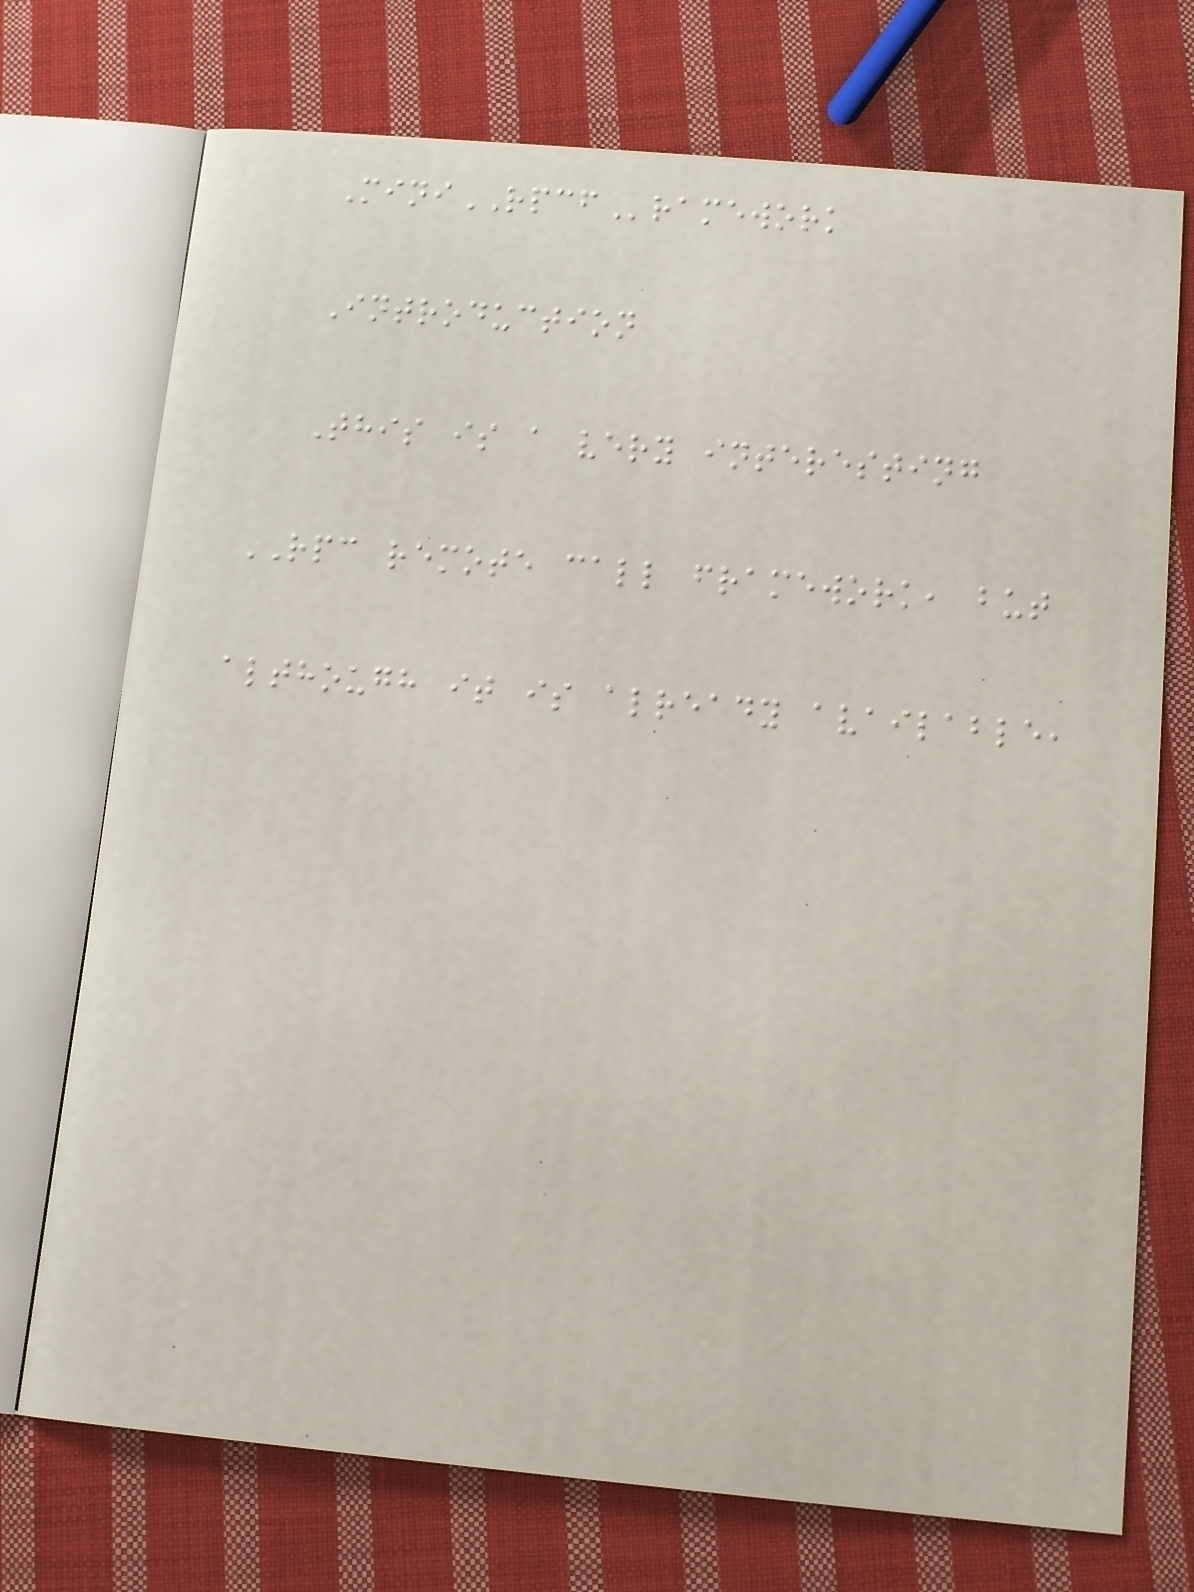MiniRPCFramework
Introduction
This is a very interesting
RPC remote call framework, but
although it is already available,
